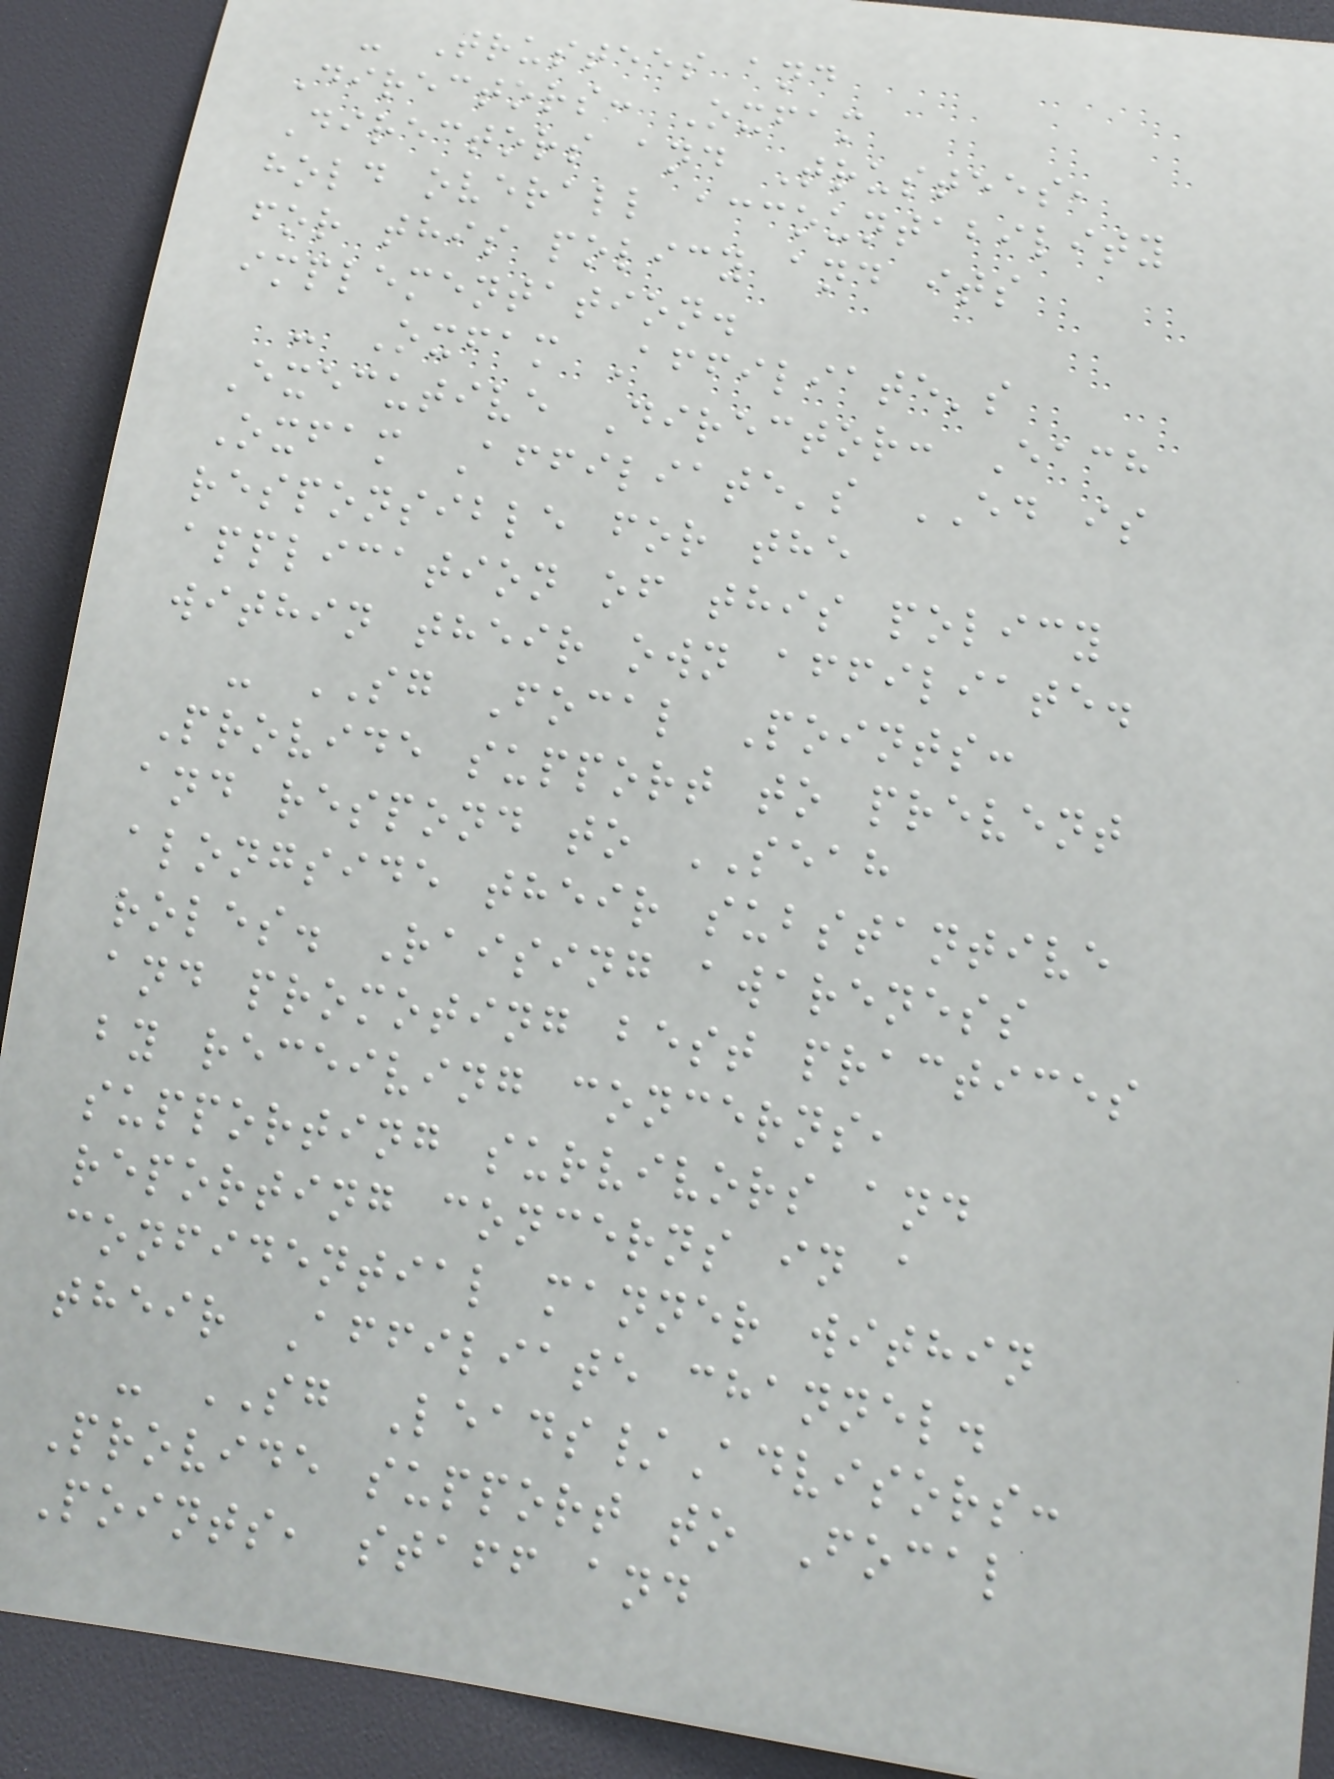- Trustees and
Directors: Oxfam
Directors and Trustees,
hold overall accountability
for this policy and its
implementation.
- Oxfam Affiliate's
Executive Director: Each
Oxfam Affiliate's ED is
responsible for the
application of this policy
within their own affiliate.
- SG Focal Points:
Provide support to prevent
and respond to SEAH
alongside their substantive
roles. Raising awareness
and promoting best practices
by receiving concerns,
supporting survivors and
reporting concerns in a
confidential manner within
their Affiliate channel.
- SG Leads/Advisors:
Provide support to Focal
Points, staff and
